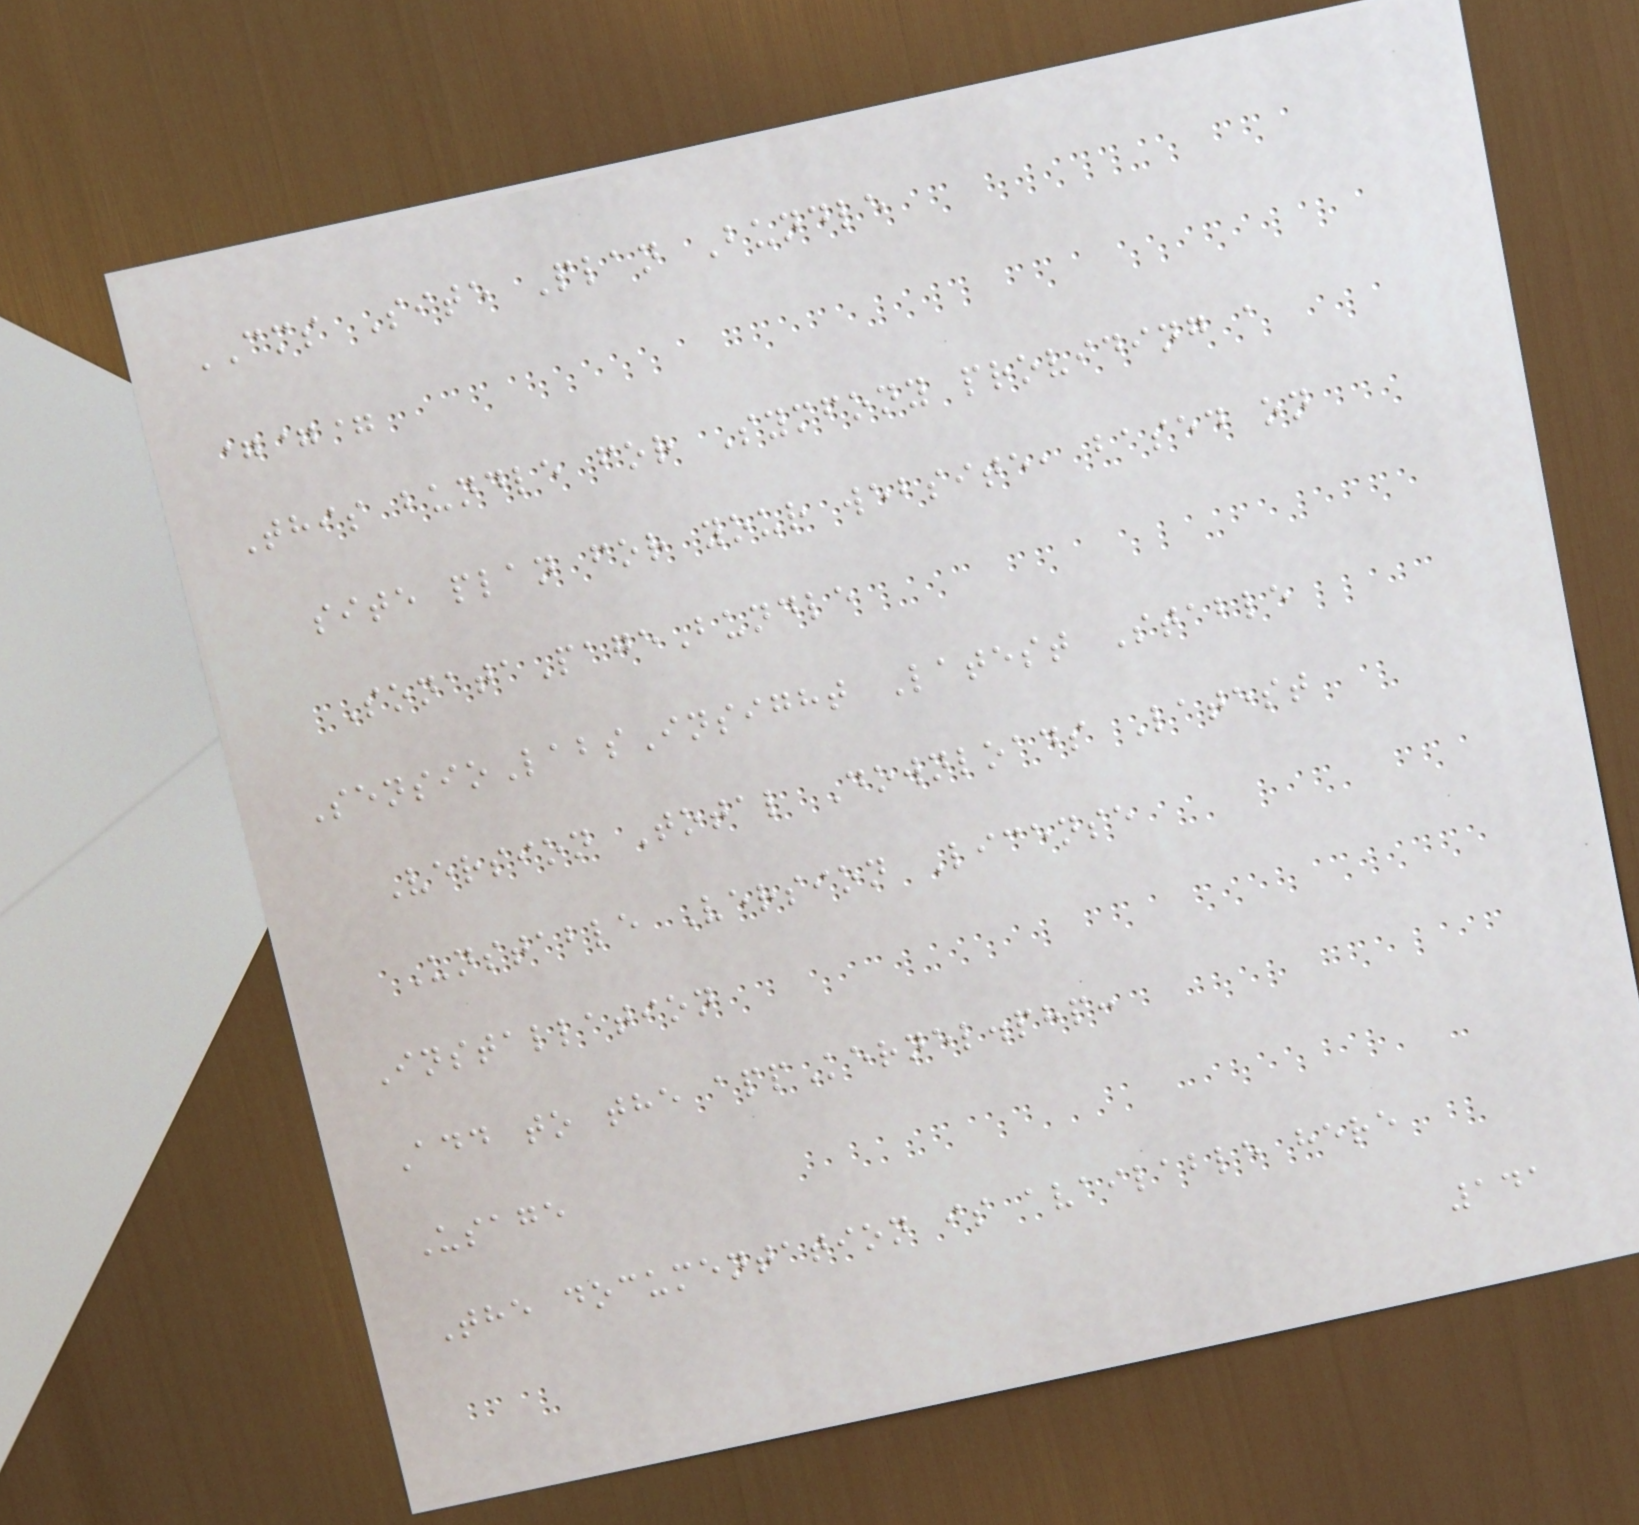CMS Site Plan Bundle
===
This bundle for Symfony providing a
site plan for your website, based on
SonataPageBundle
SensioLabsInsight Latest Stable
Version Total Downloads Latest
Unstable Version License
Installation
Add to the appKernel.php:
Usage
The documentation is available here
141
